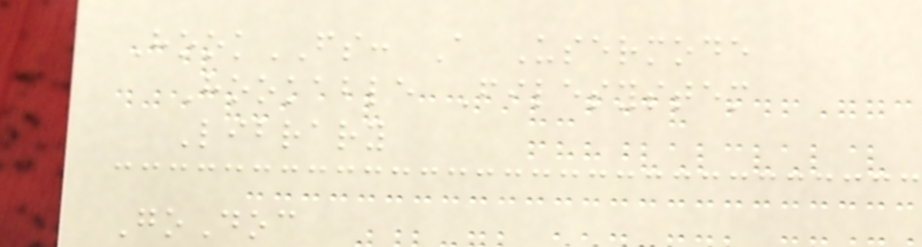HookFS: A Usermode
Hookable Filesystem
Library
GoDoc
